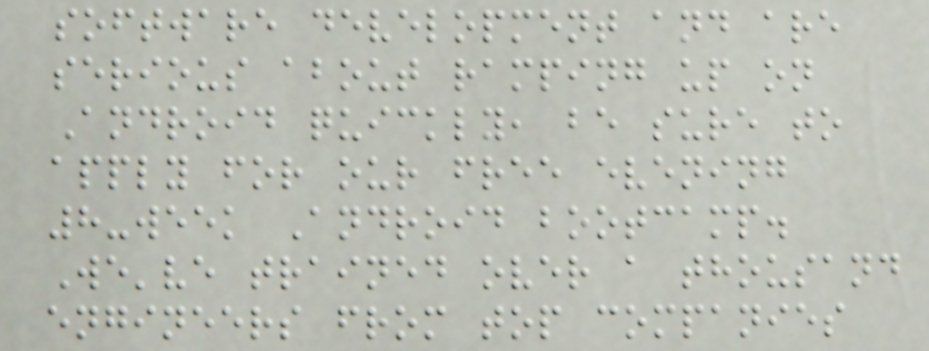software development and are
serious about ramping up on
Android quickly, be sure to
apply for our free evening
8-week Android bootcamp.
We've trained over a thousand
engineers from top companies
